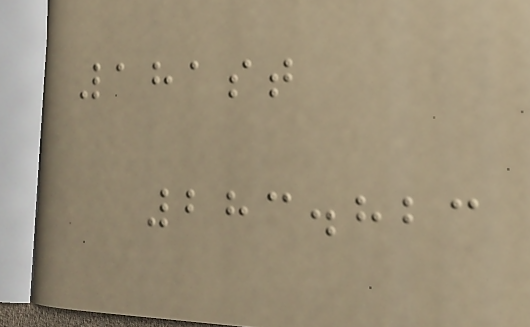181st
283.823
